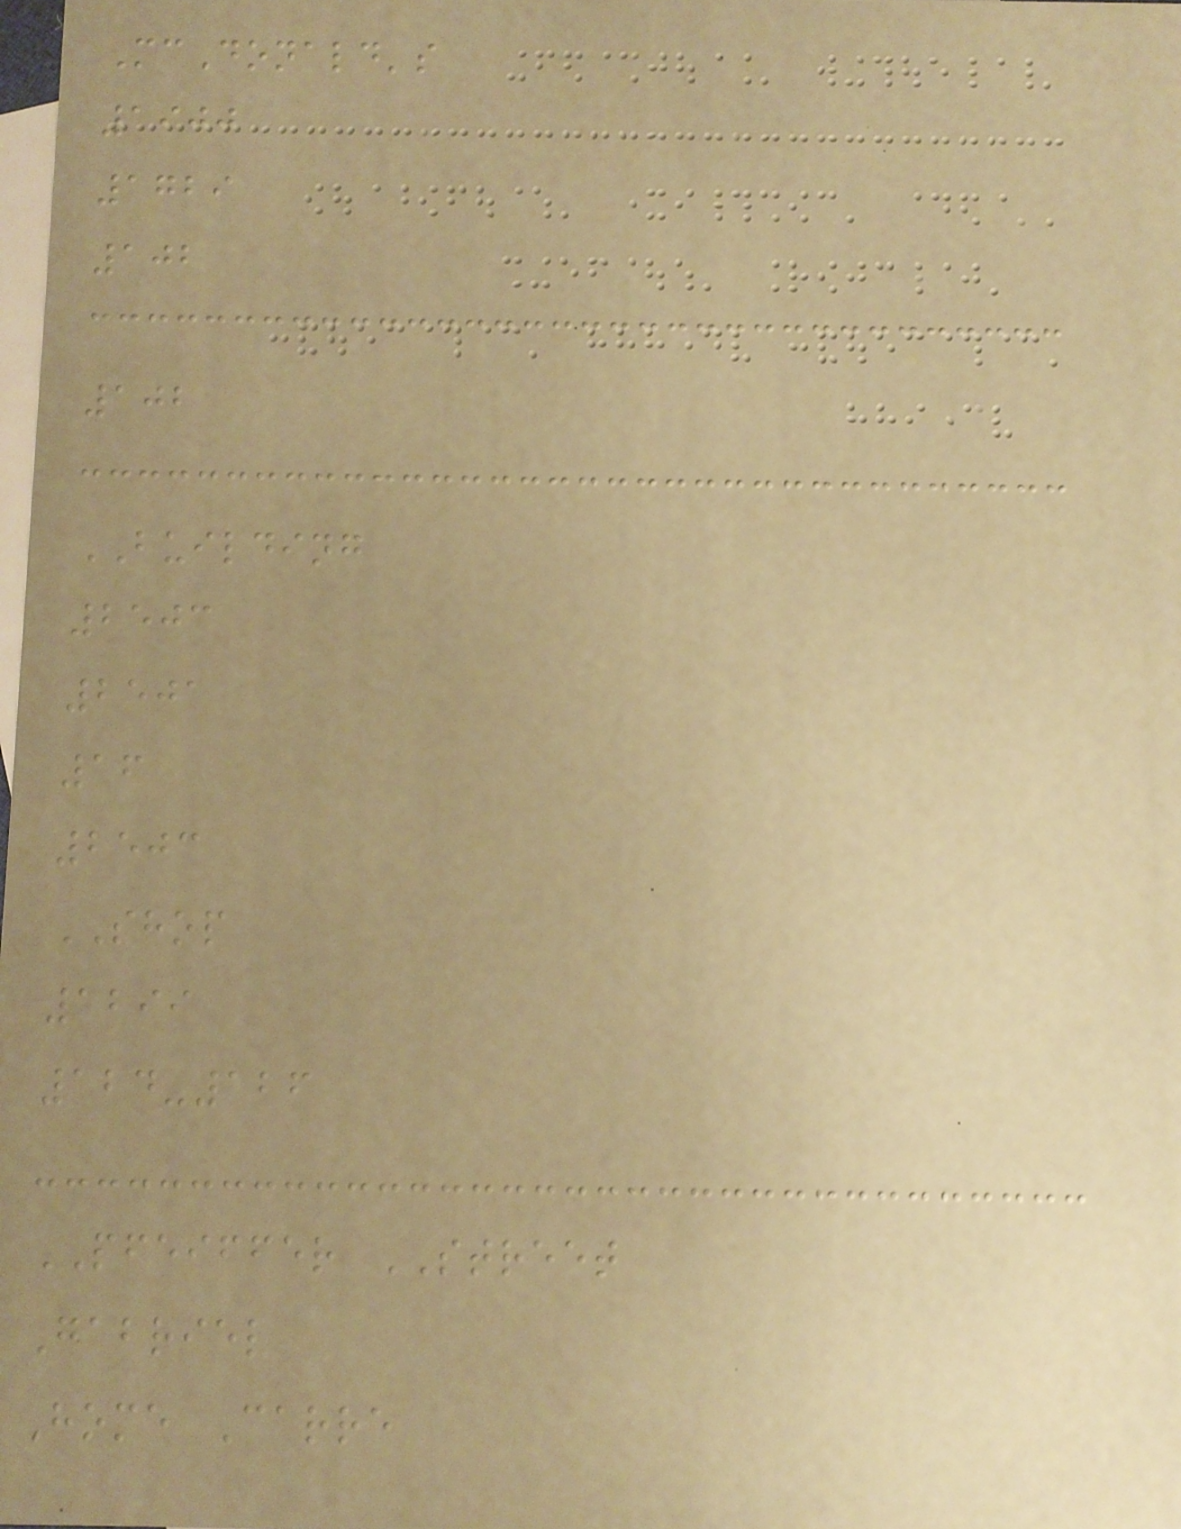McDonald's
1900
1729
102
102
BUILDING
2503
2501
16
2503
SHOP
1299
124-126
PFEIFFER STREET
Gabriel
Home Carre
